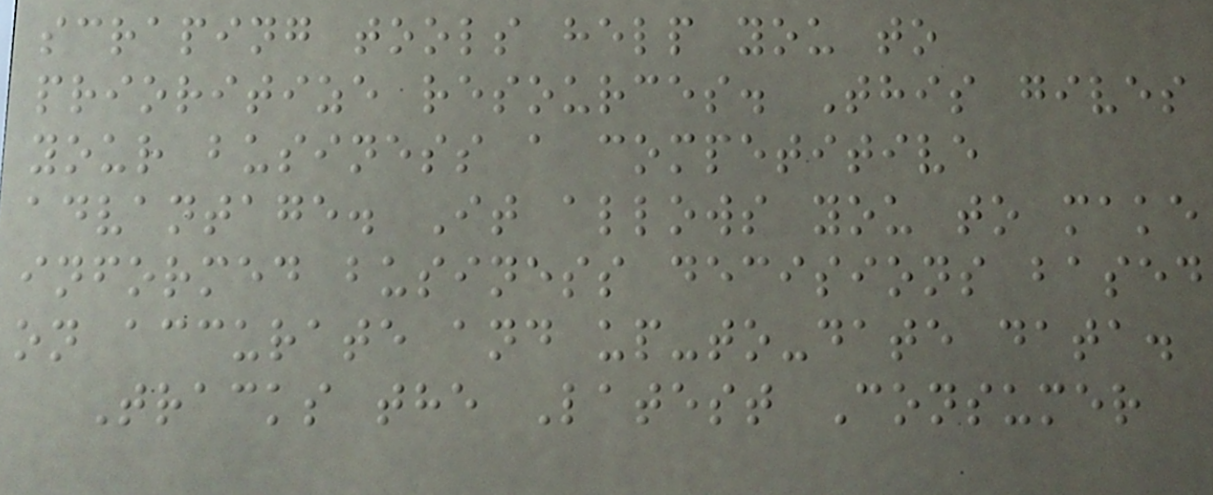scraping tools help you to
prioritize resources. This gives
your business a competitive
advantage. It allows you to make
informed business decisions based
on accurate and up-to-date data.
Tracks the Latest Consumer
